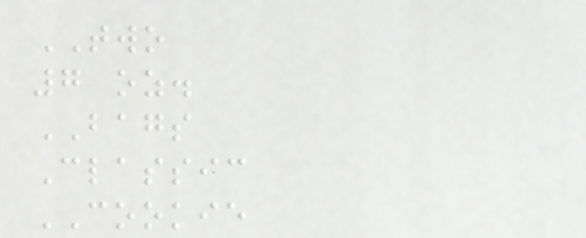TWO
7 oz.
BAGS
Classic
COOKIE
